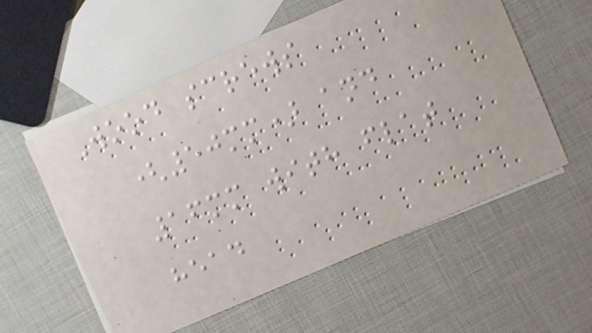Wood screws
(50mm) and
16mm with flat
head
